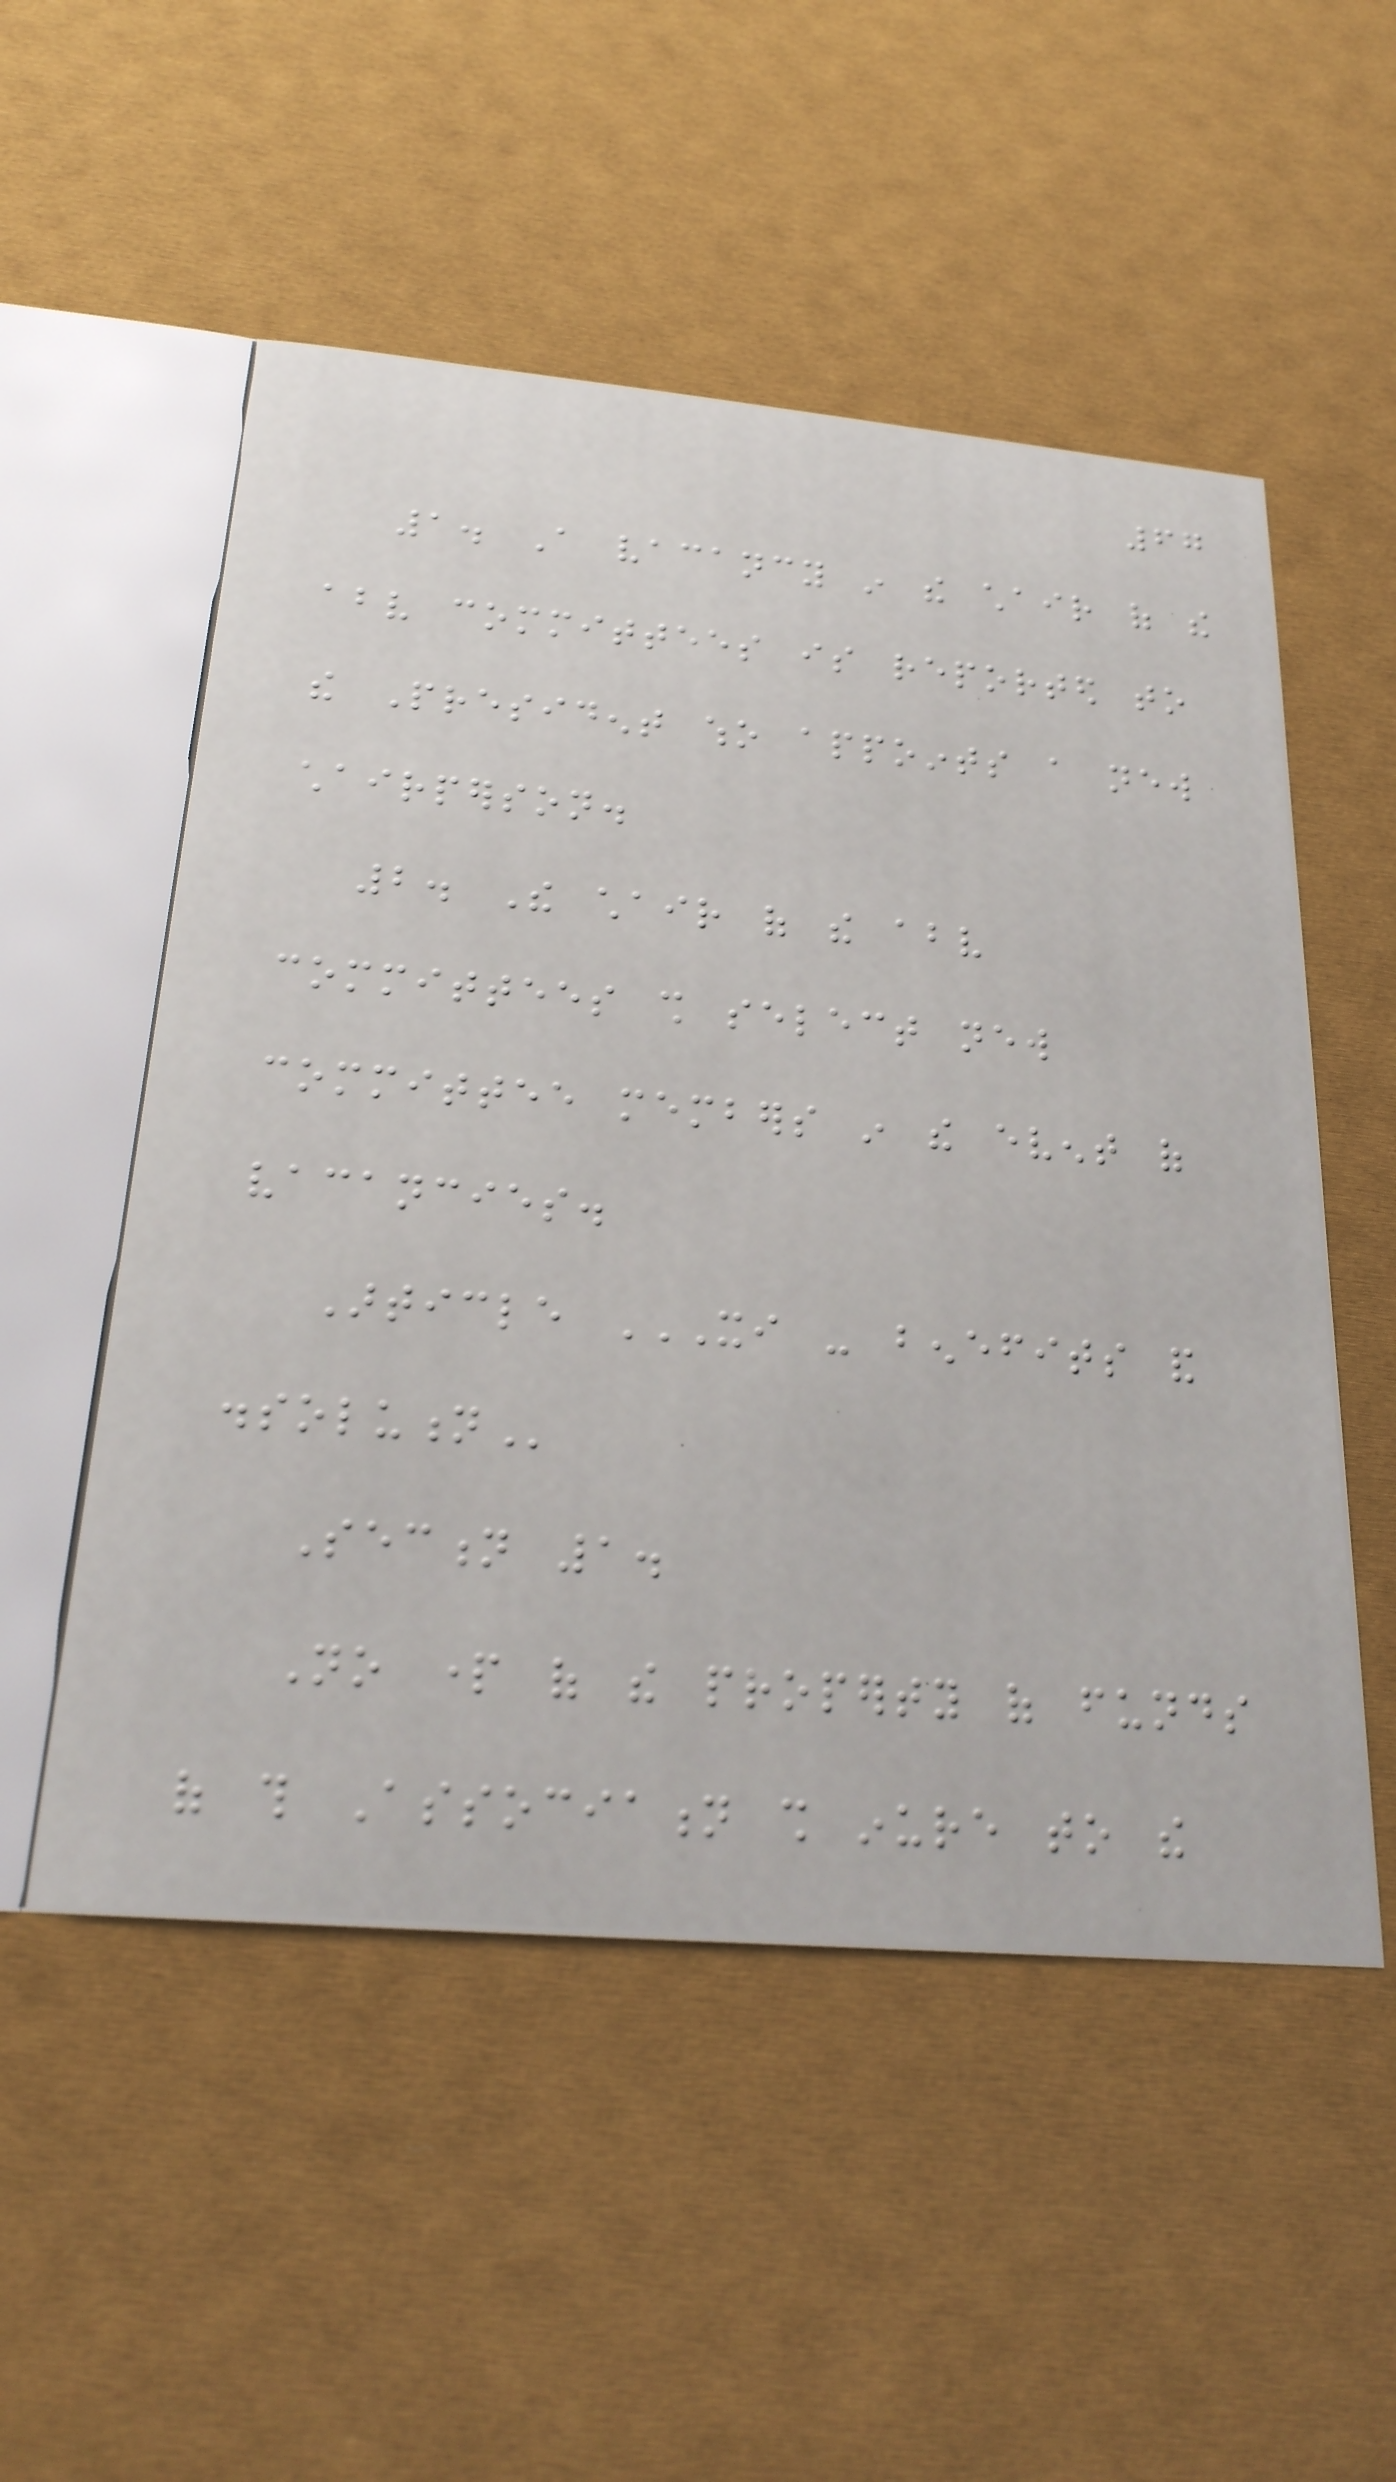67
1. A vacancy in the chair of the
above committees is reported to
the President who appoints a new
chairperson.
2. The chair of the above
committees shall select new
committee members in the event of
vacancies.
Article XI - BENEFITS AND
DISSOLUTION
Section 1.
No part of the property of funds
of this Association shall inure to the
